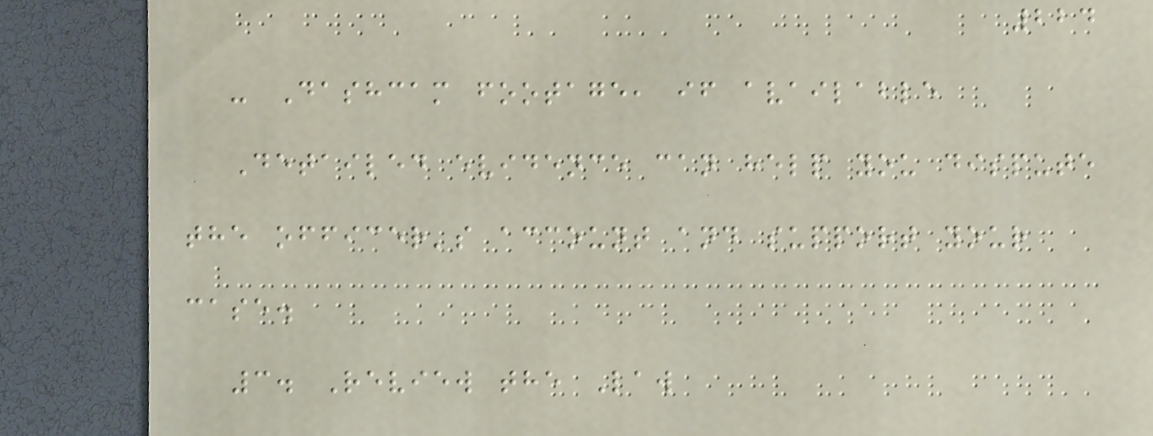224
- Dashcam footage, if available
Detailed evidence can help you dispute
the officer's account and support your
case.
3. Review the Law
